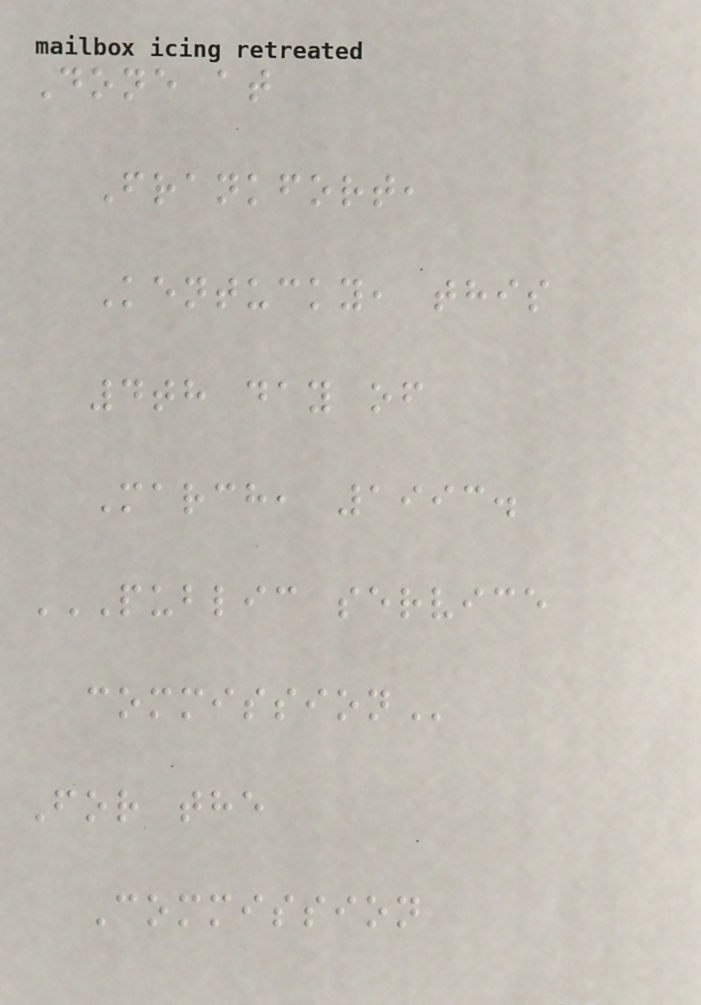Done at
Frankfort,
Kentucky, this
4th day of
March, 1993.
PUBLIC SERVICE
COMMISSION
For the
Commission
